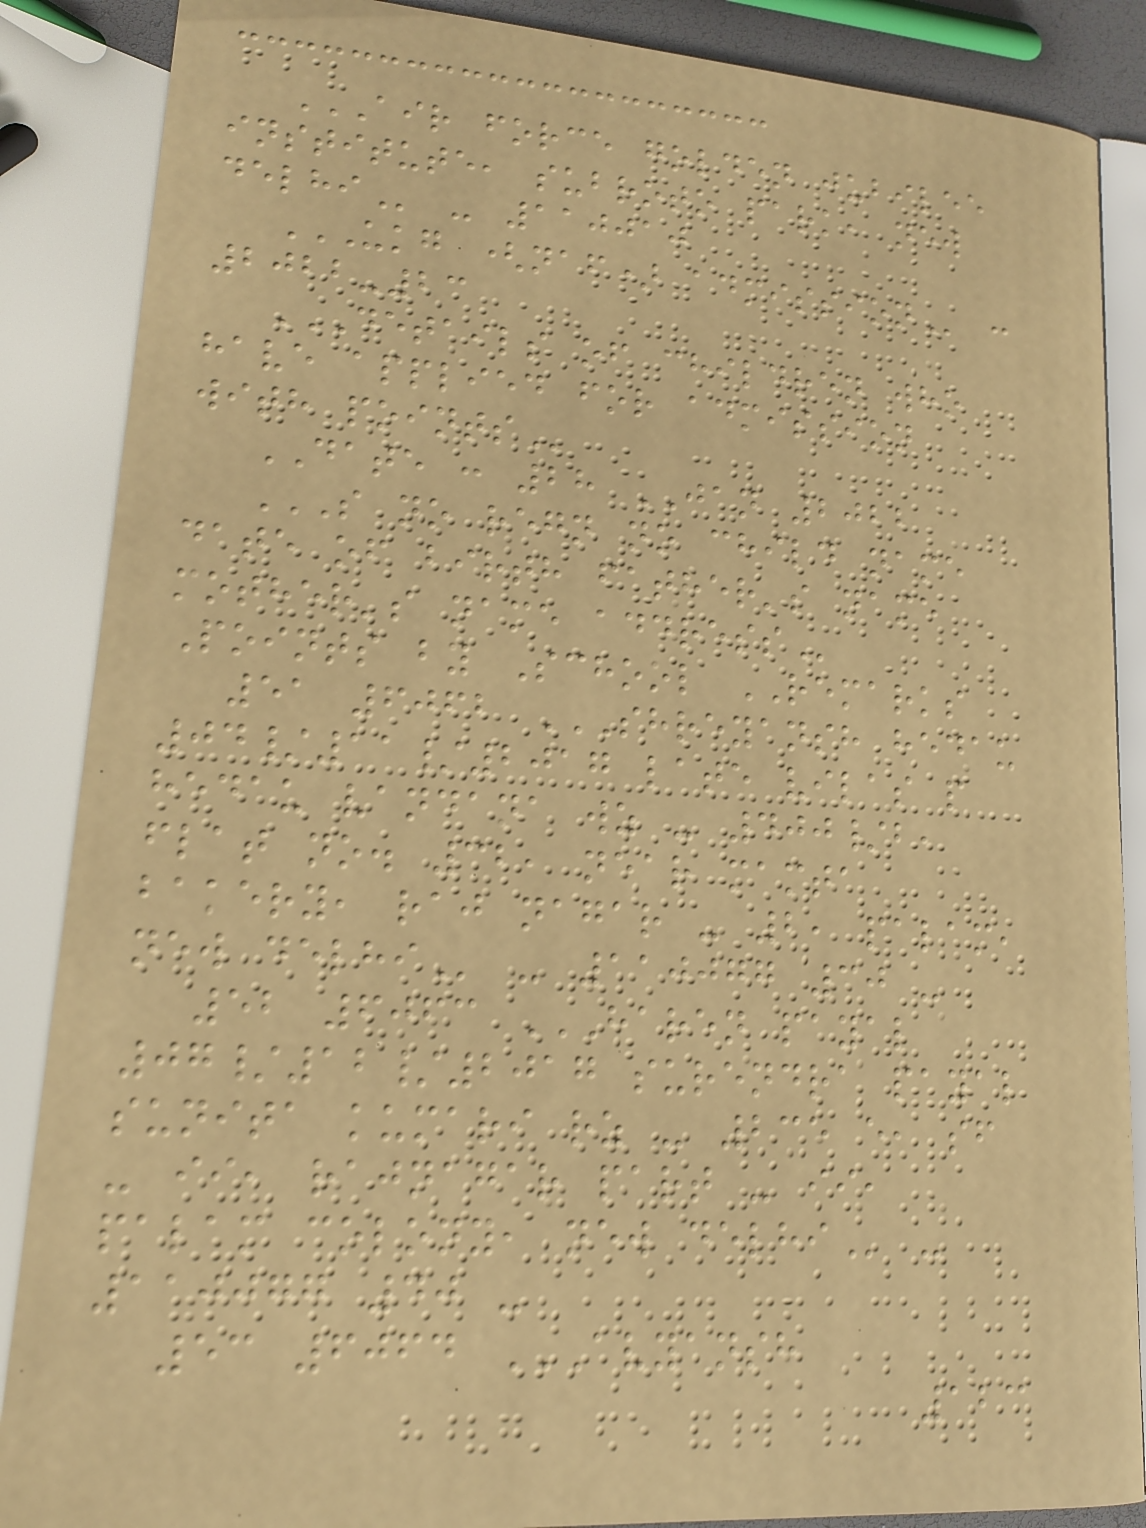AIR FORCE GOLDEN JUBILEE
INSTITUTE, SUBROTO PARK, NEW
DELHI - 110010
UKG (NAF) ADMISSION :
2022-23
DETAILS OF CHILDREN WHO
HAVE APPLIED FOR ADMISSION
WITH POINTS
DATE : 28 JAN 2022
S NO REGN NO CHILD NAME
DATE OF BIRTH FATHER'S NAME
MOTHER'S NAME ADDRESS
Points by School REMARKS
51 6062 SHREYANSH HEDAU
04/11/2017 LATE VILAS P
HEDAU VANDANA WZ - 400/B,
FLAT NO. 32, NEAR MAMTA
BAKERY, RAJ NAGAR - 2, PALAM,
NEW DELHI - 110077 30 -
52 6063 HAREN PAYAL
07/12/2017 SURENDRA PAYAL
SUNITA KUMARI RZ - 235 E, SF
- II, RAJNAGAR PART - II,
PALAM COLONY, NEW DELHI -
110077 40 -
53 6064 AVYANSH
123
